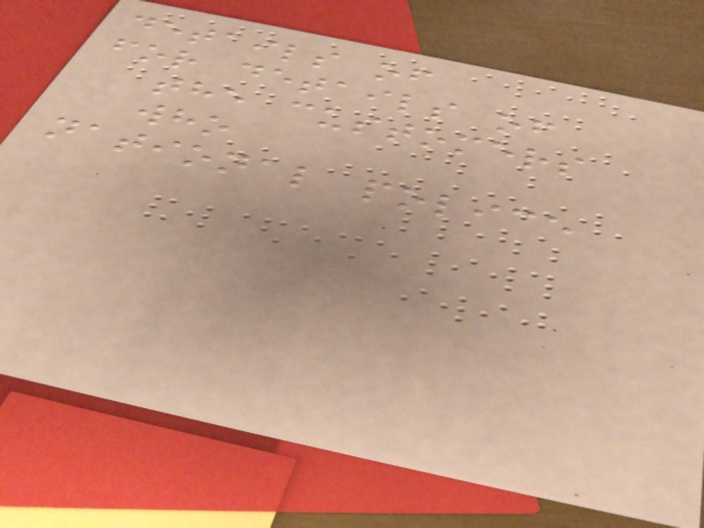details of
for details of
the customers
who
national police
